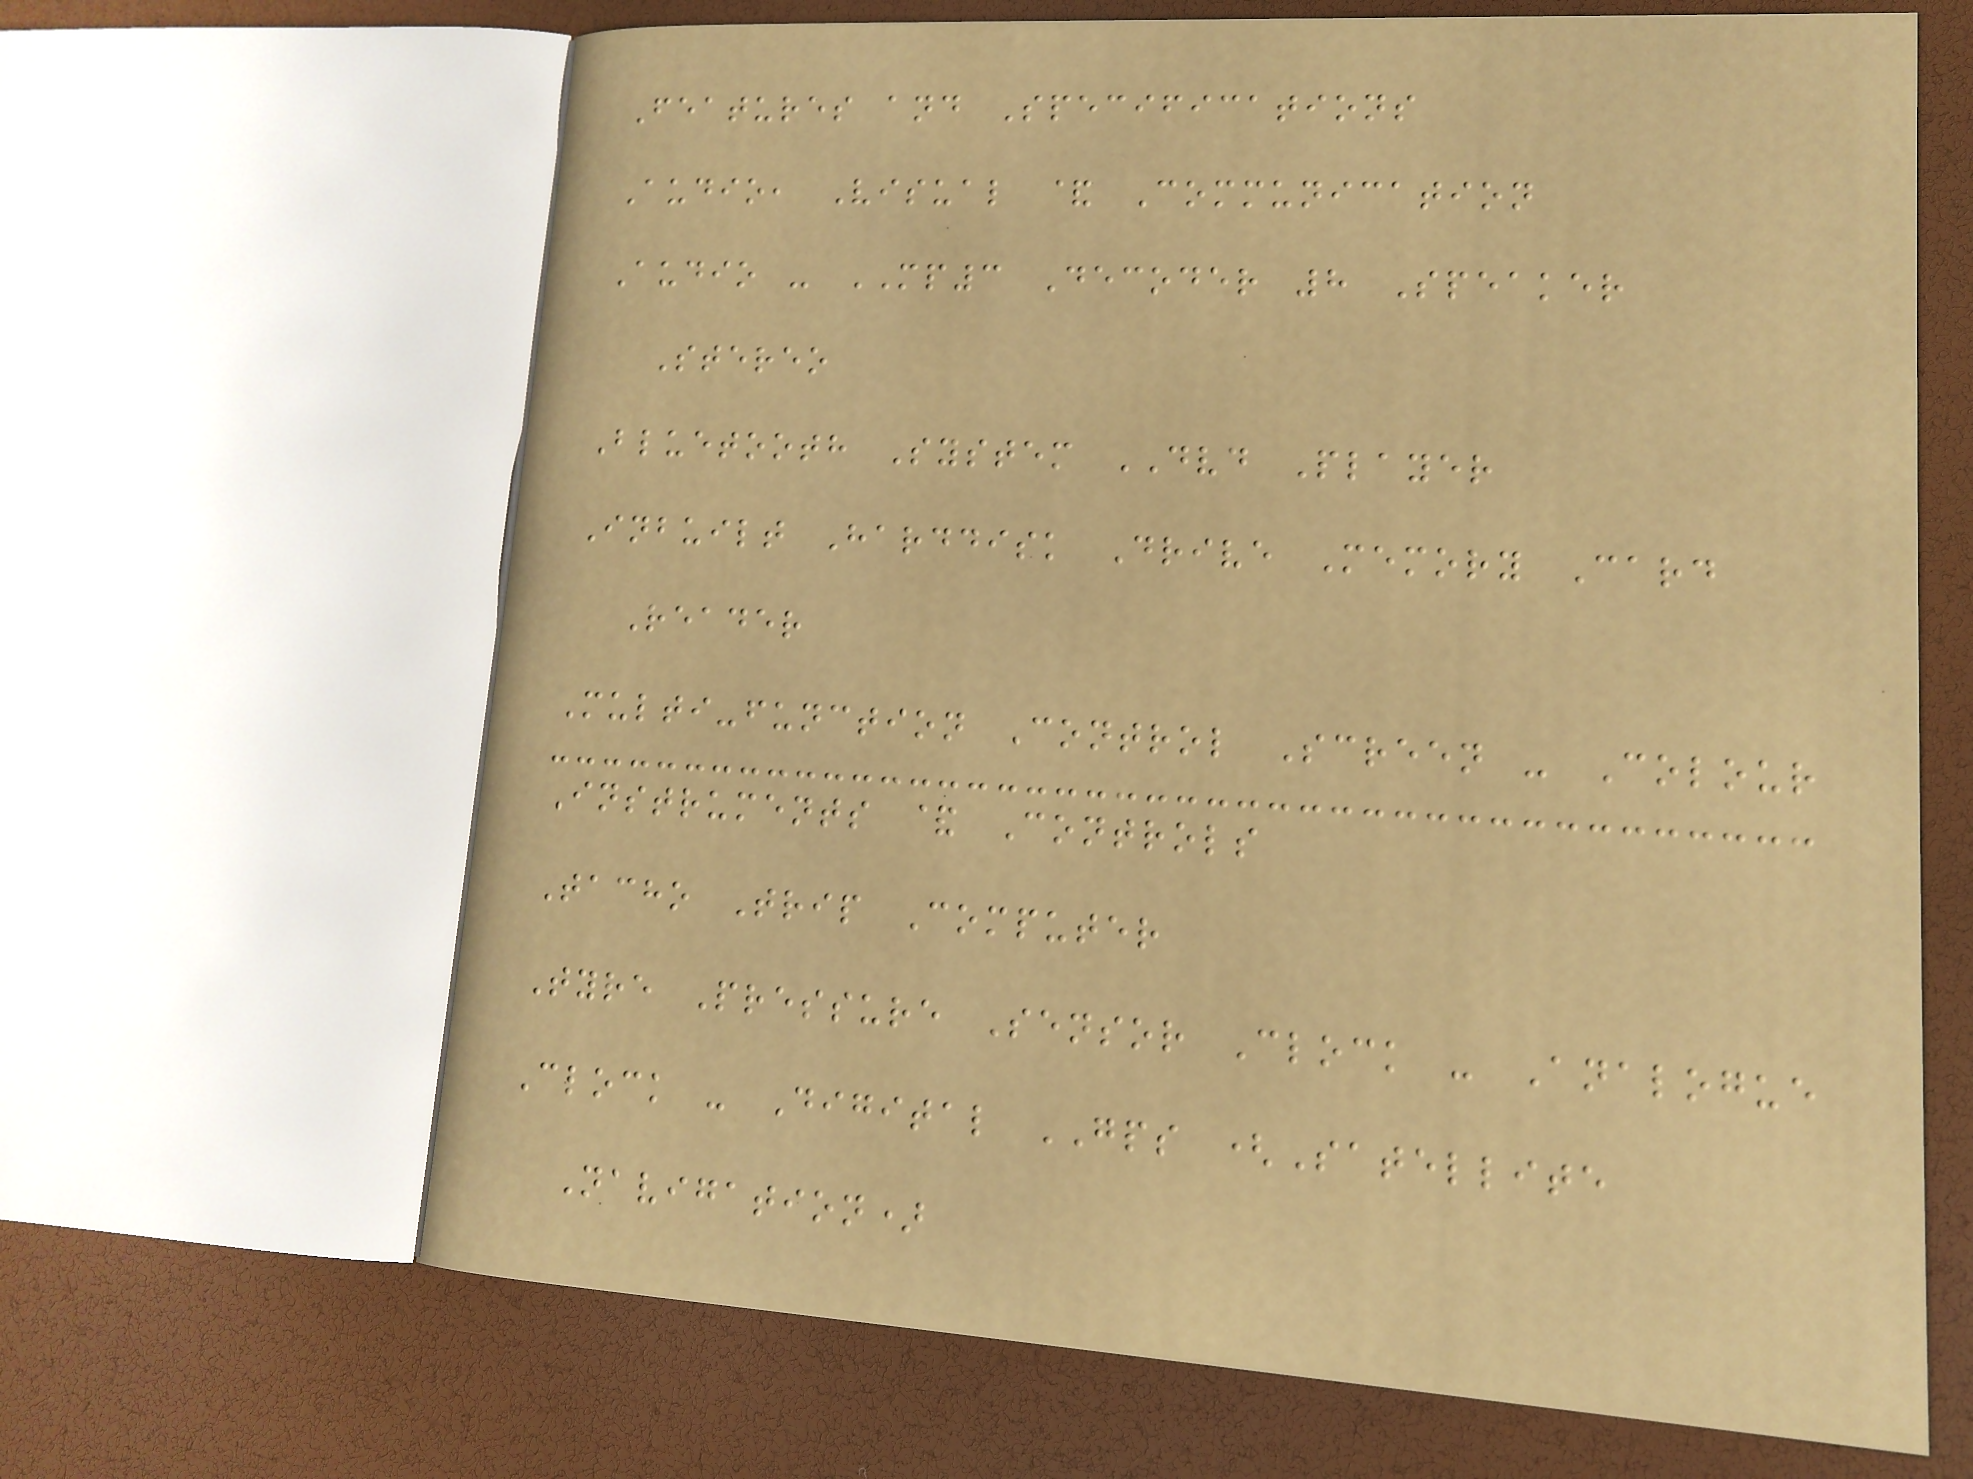Features and Specifications
Audio, Visual & Communication
Audio - MP3 Decoder 8 Speaker
Stereo
Bluetooth System DVD Player
Inbuilt Harddisk Drive Memory Card
Reader
Multi-function Control Screen - Colour
Instruments & Controls
Tacho Trip Computer
Tyre Pressure Sensor Clock - Analogue
Clock - Digital GPS (Satellite
Navigation)
